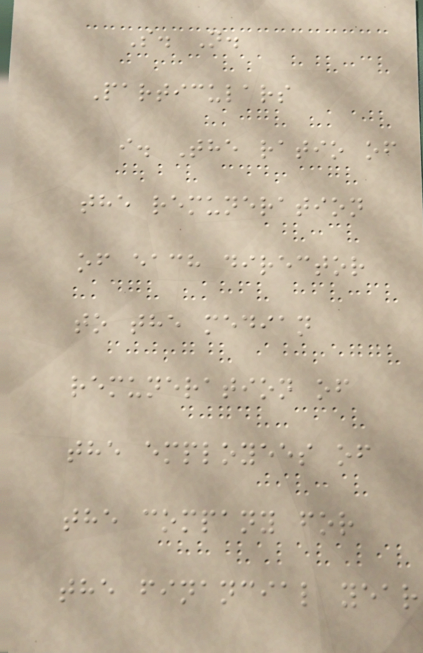S. N.
Particulars
i. The ratio of
the remuneration
of each director
to the median
remuneration of
the employees of
the company for
the financial year
